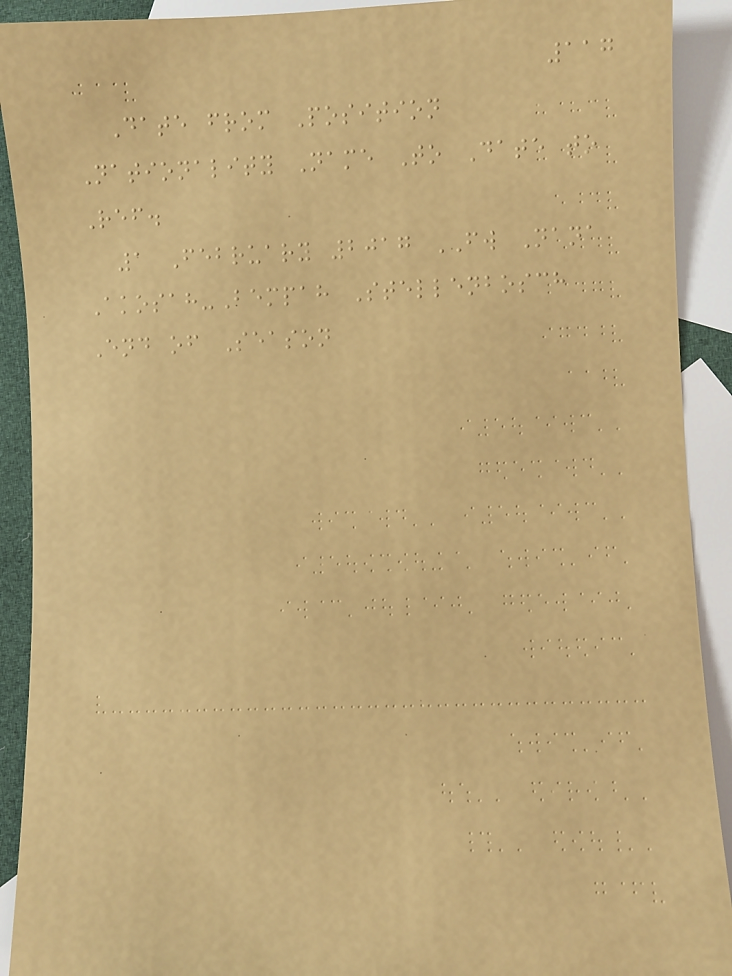117
Date from Position
Nationality Name To Date to
Ref.
1 February 2017 FW Nana
Akosah-Bempah Stellenbosch
End of Season
